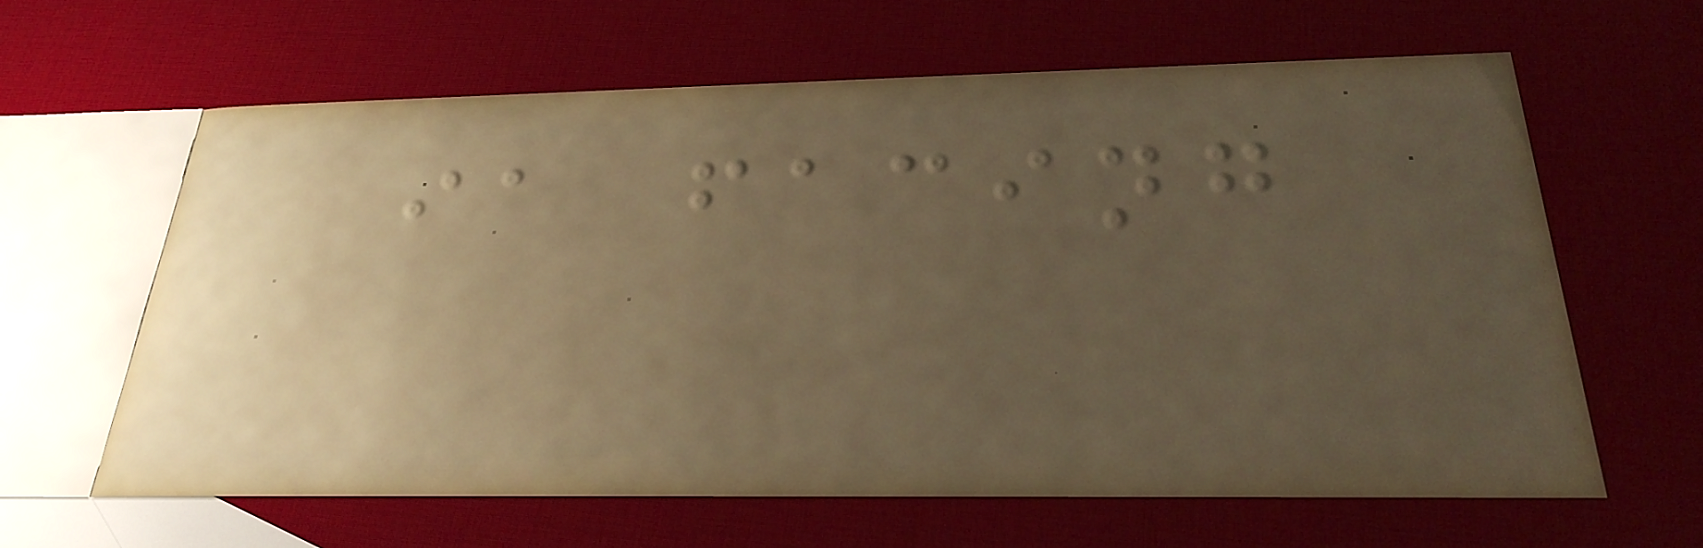ia facing
